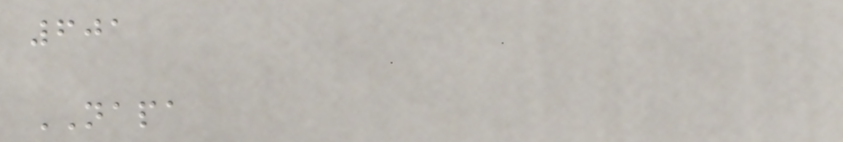601
NAPA
